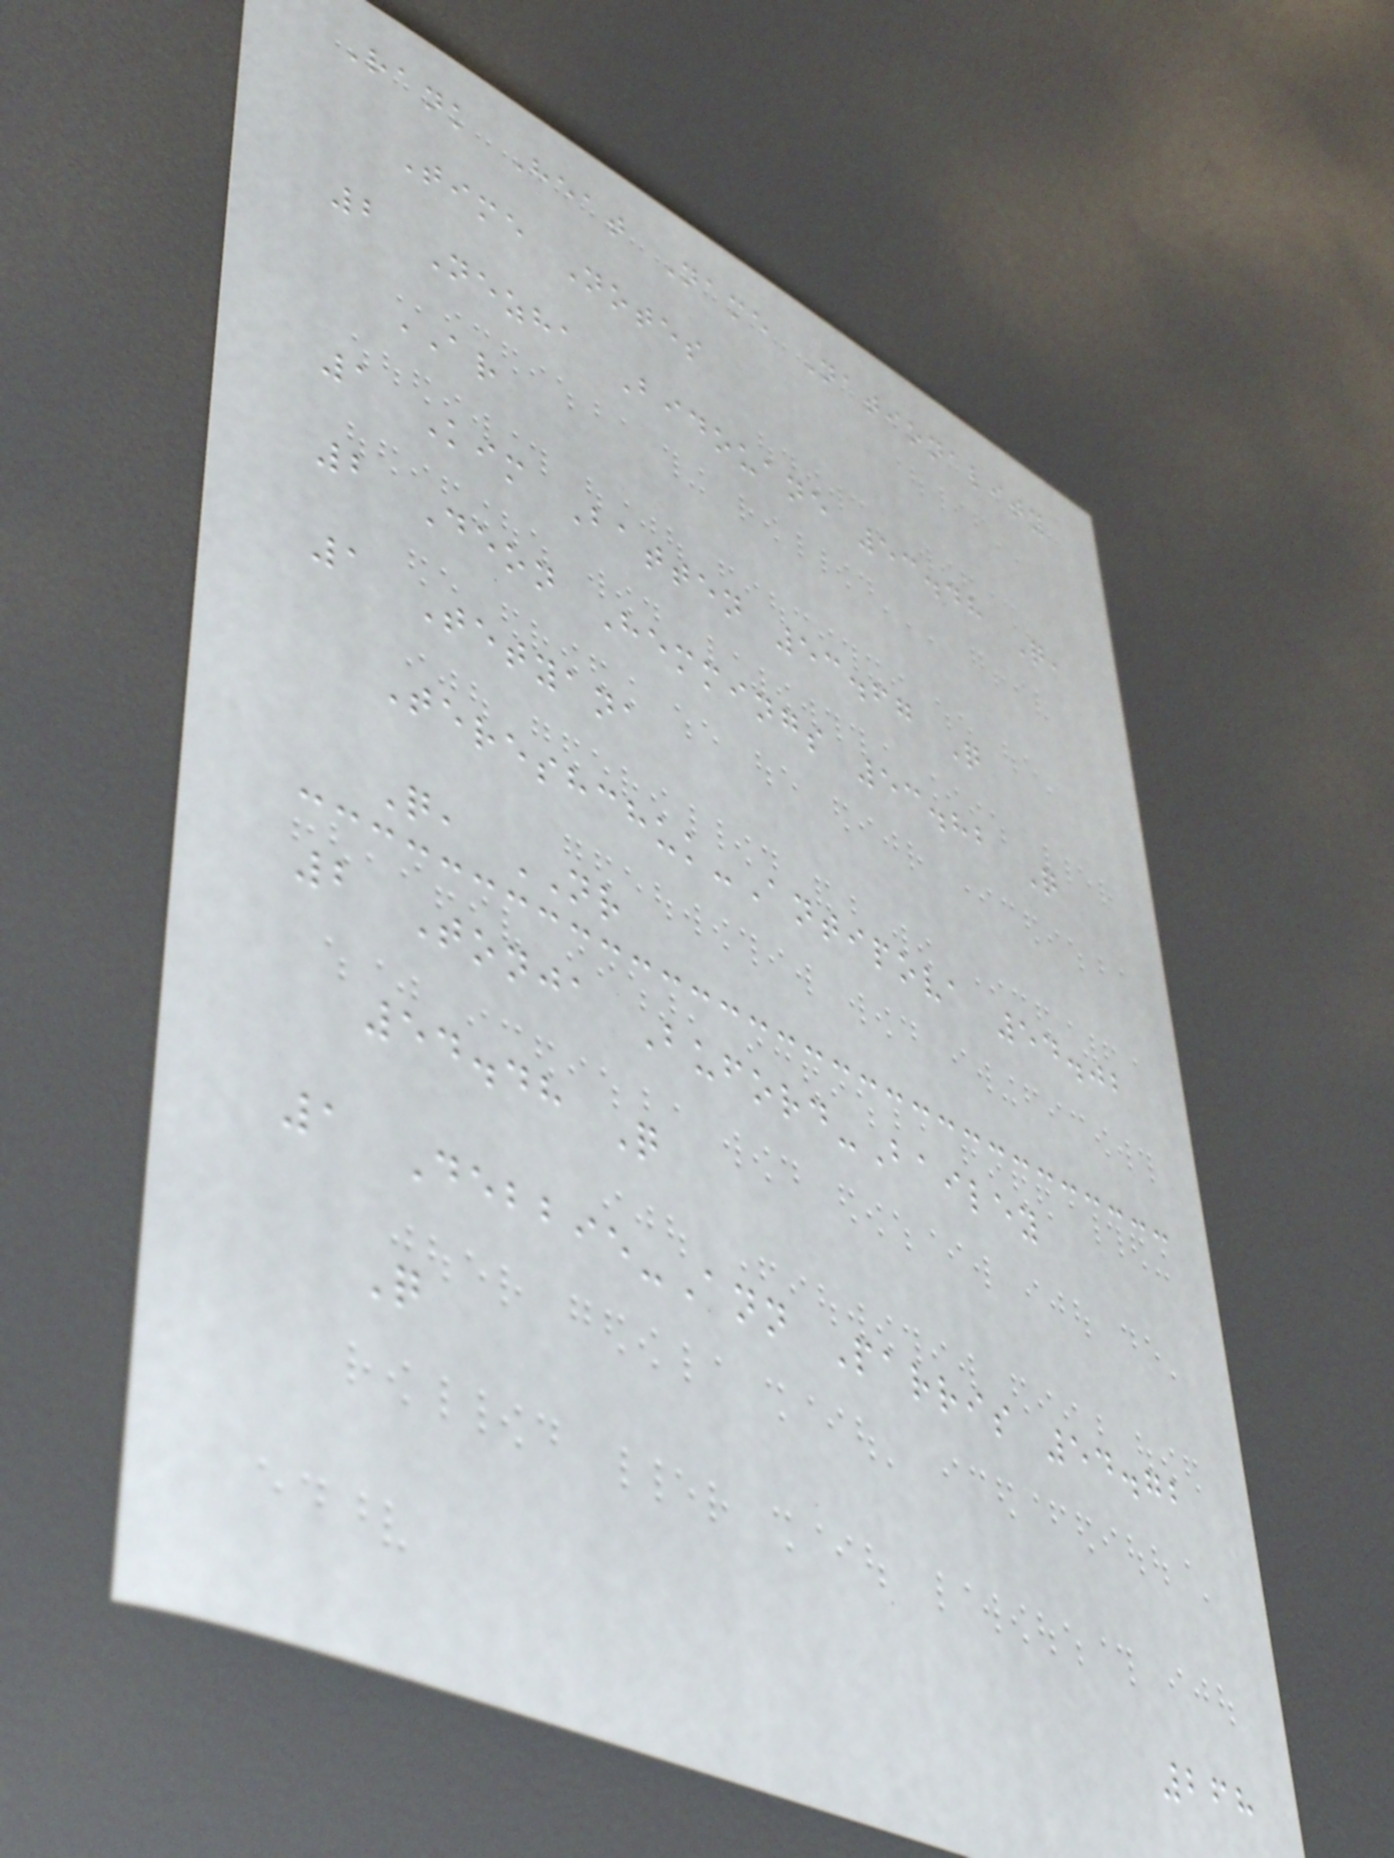Rank Heat Name Nationality
Time Notes
2 Nezha Bidouane 53.48 Q,
AR
1 Kim Batten 53.67 Q
2 Deon Hemmings 53.82 Q
1 Tetyana
Tereshchuk-Antipova 54.02
Q, NR
2 Tonja Buford-Bailey
54.48 Q
1 Debbie-Ann Parris 54.72
Q
268
